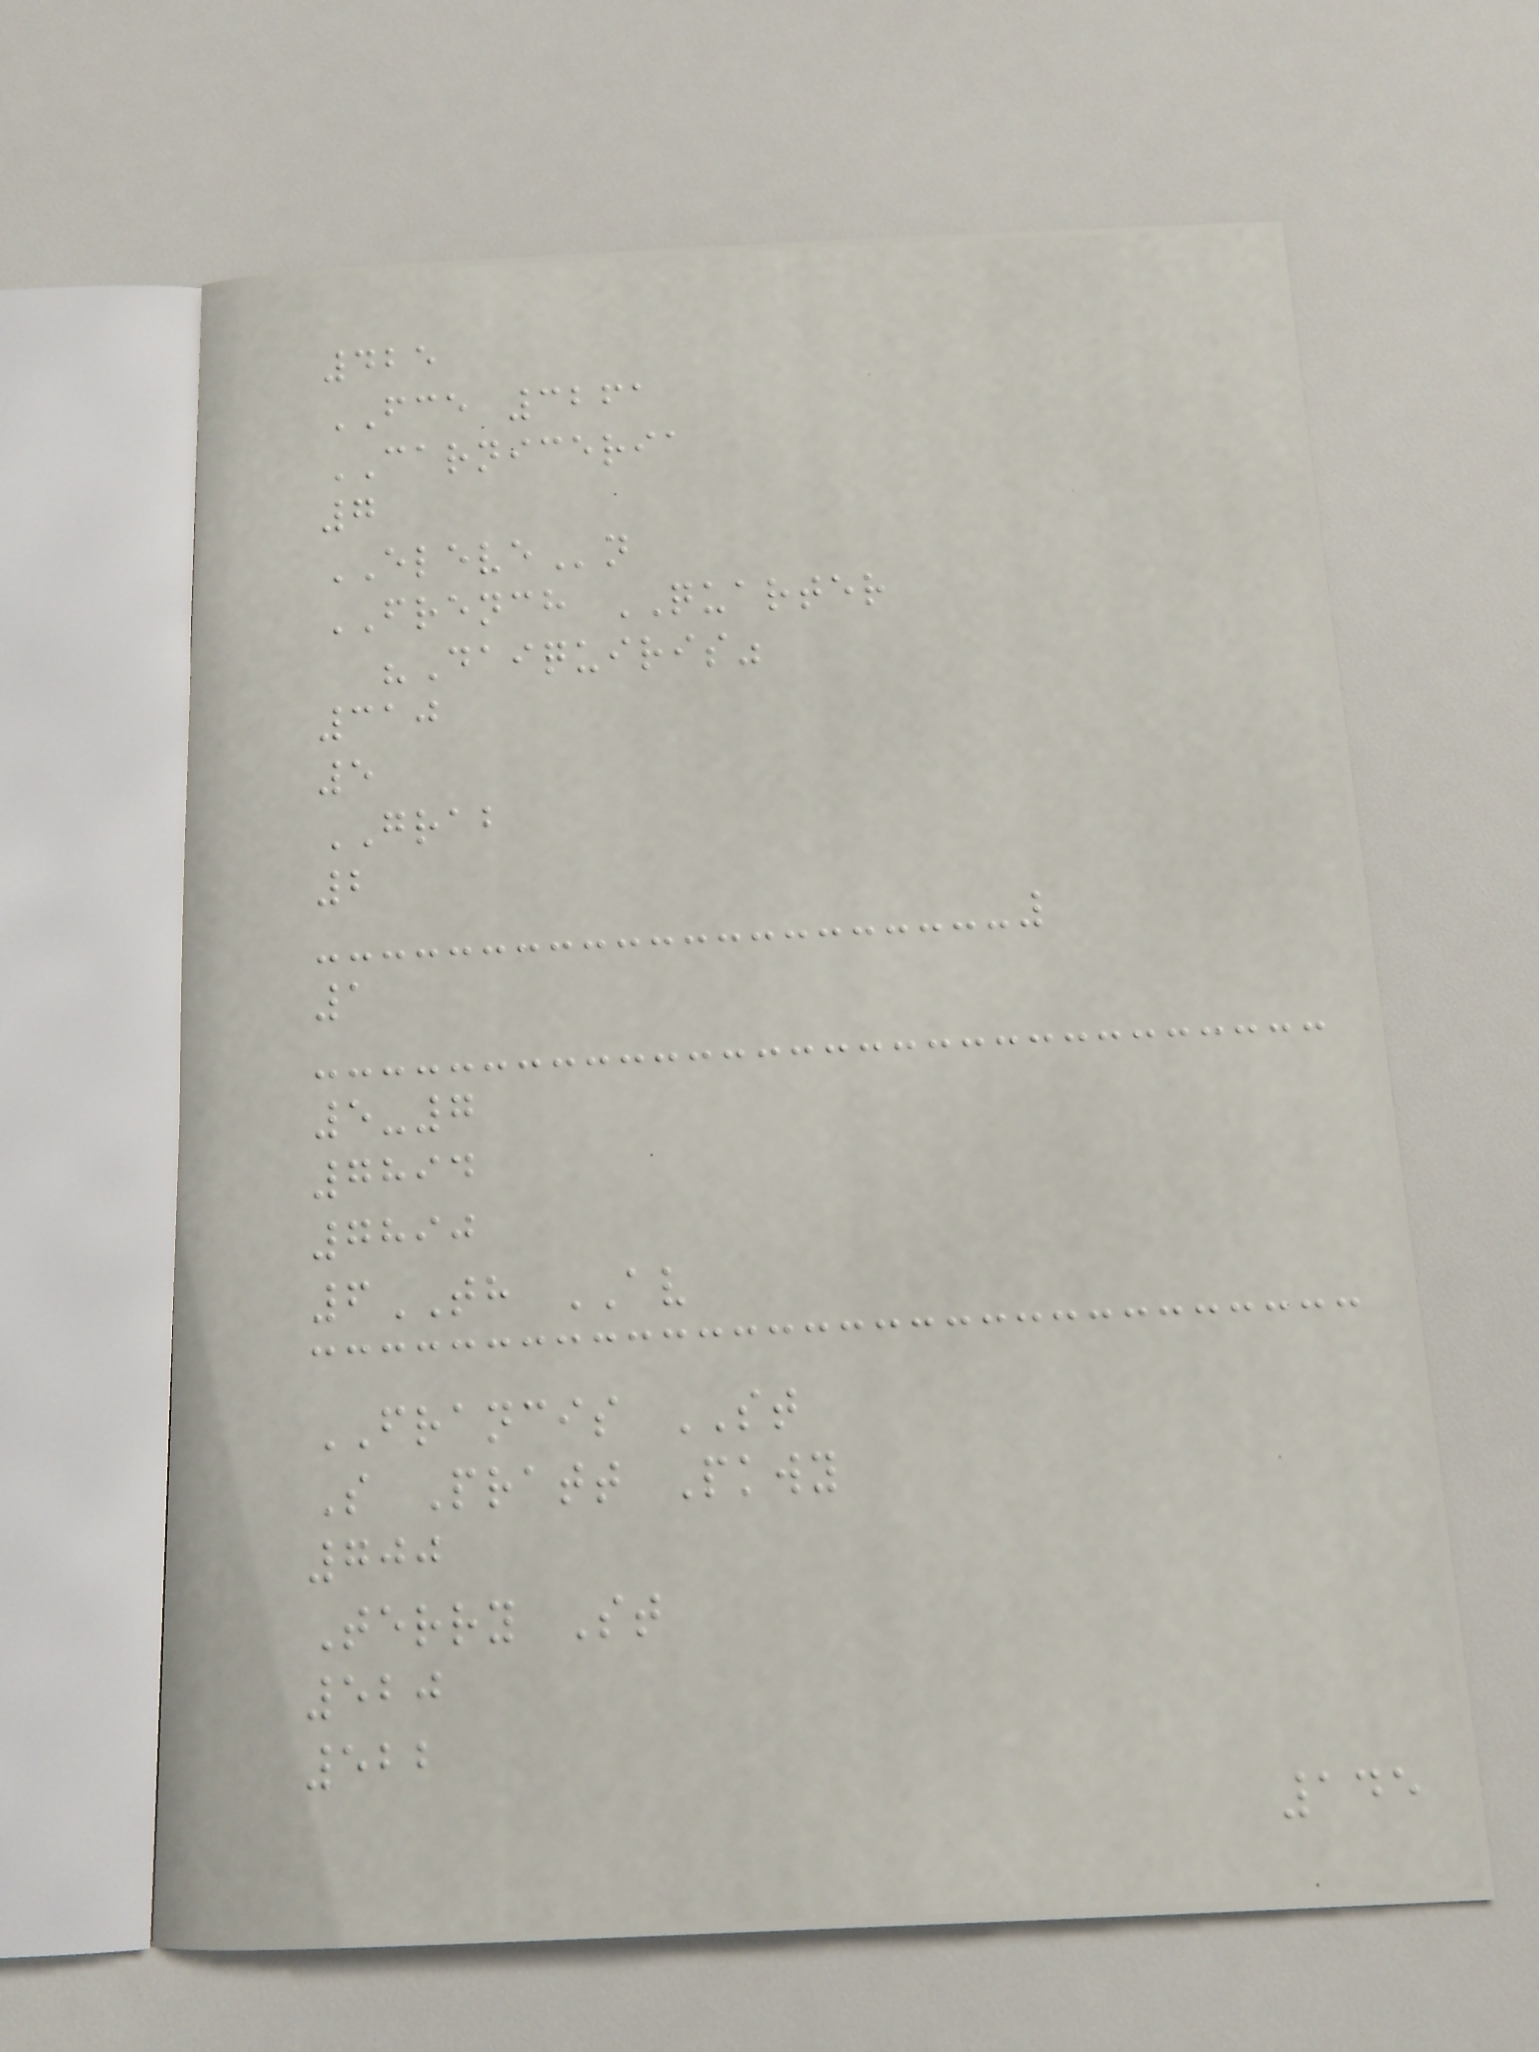425
FCE 3261
CARNICERIA
7
ELEVEn
FRENCH QUARTER
"Daiquiris"
310
5
GRAB
2
1
5-7
7894
7890
6TH AV
FRANCIS ST
S Pratt Pkwy
700
Terry St
520
522
145
